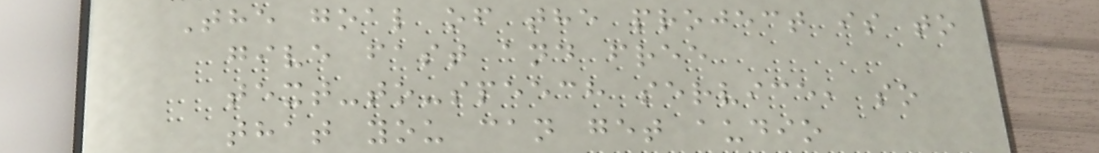The goal of the project is to
give fast and free
text-to-speech service, so
that you can get audio
